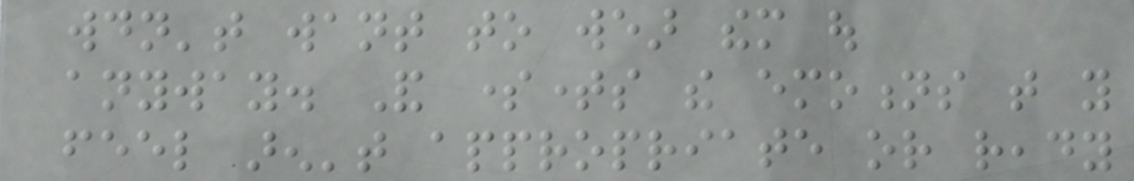wouldn't want to wear them out
anyway. And sometimes the emotions that you
feel aren't appropriate or ready
